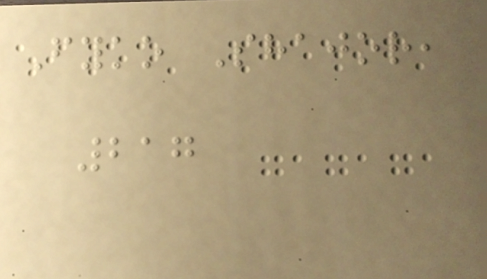Fyko Shajor,
217
